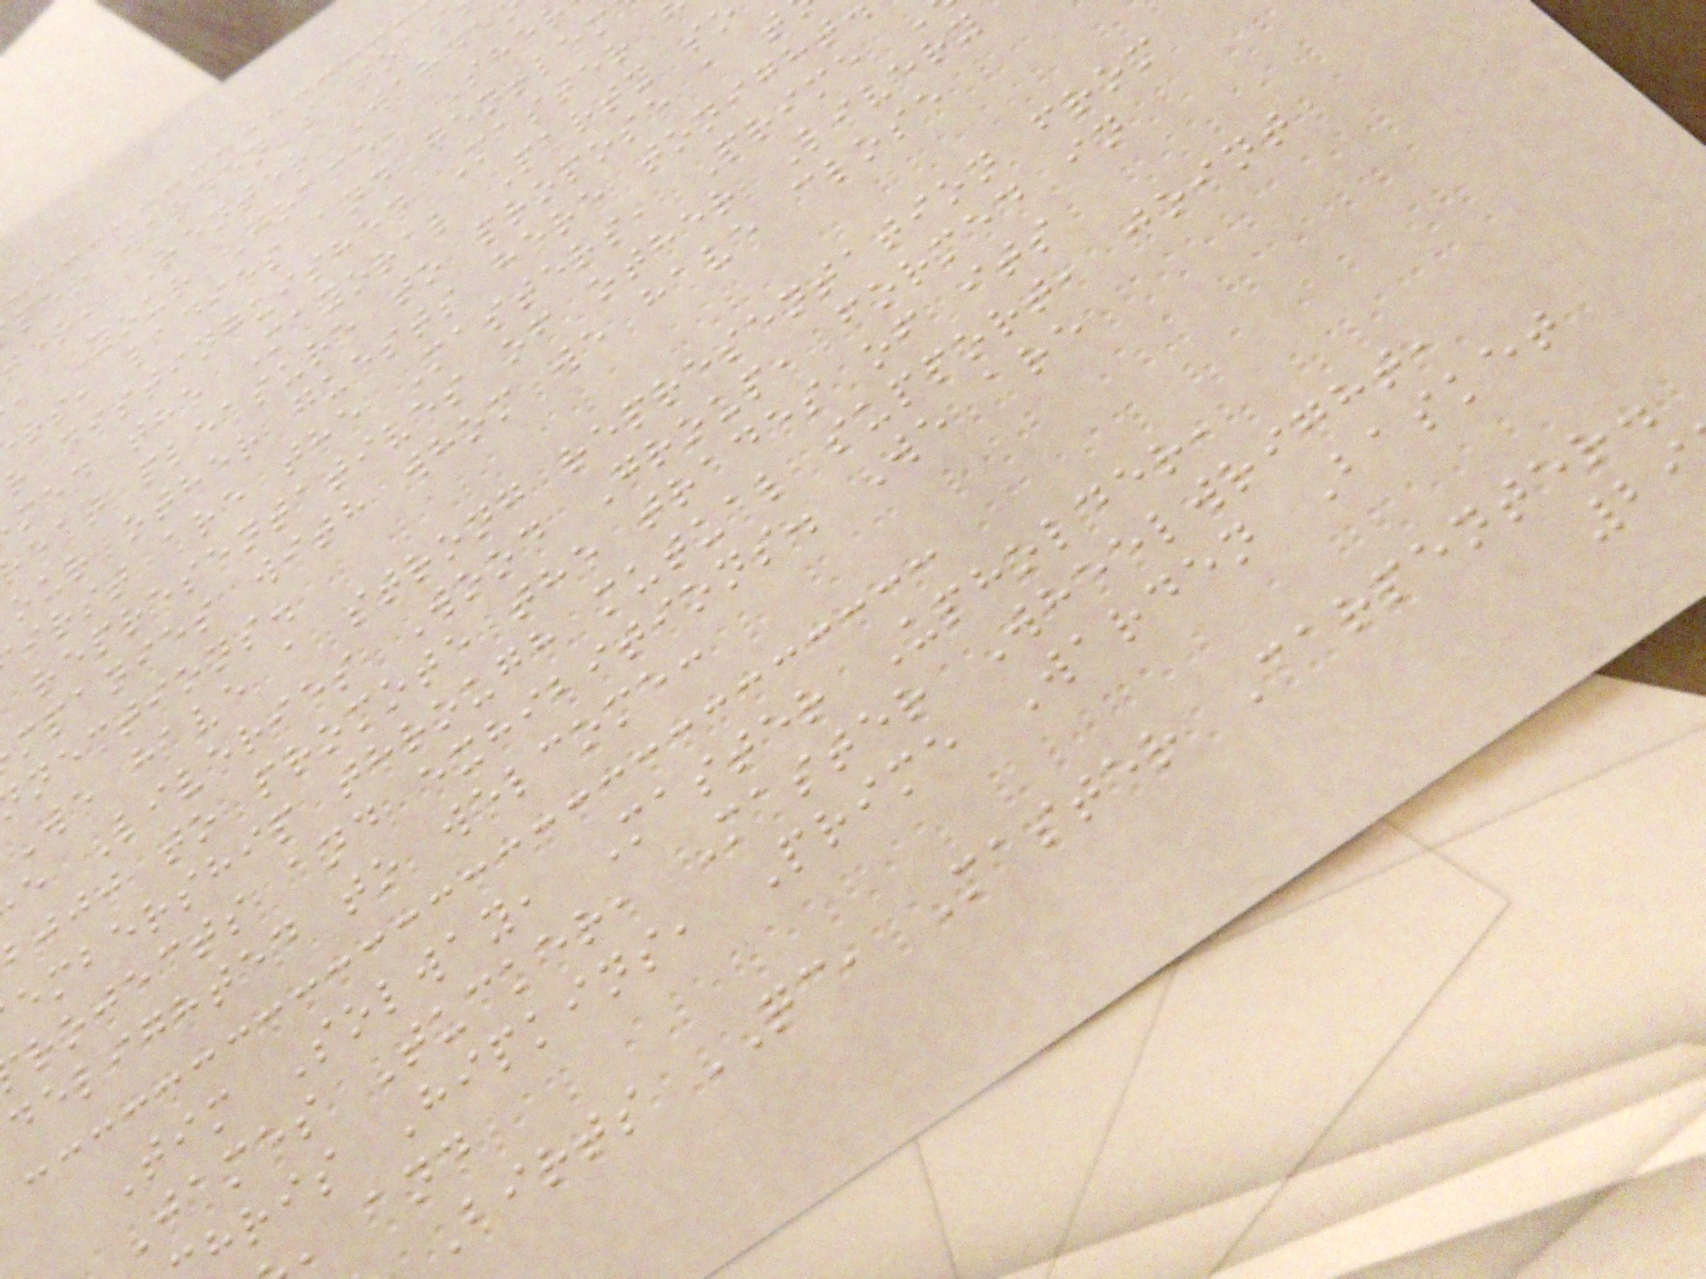per warden's
er, Renter Warde
, Your Grace, She
rs, ladies and gentlem
r distinguished Master
med the Mayoral Party so
eat pleasure to propose a t
our other guests here tonight
irst are the Masters, Prime
representatives of other Livery
mpanies with whom we have close
nections.
We have a strong representation from
e Liveries Wood Group, formed in
bjjj to promote the trades of its
embership through mutual support, joint
rojects and exhibitions. We are
delighted to welcome:
Tim Solway, Master Upholder,
James Tucker, Master Wheelwright,
hris Hipkins, Prime Warden Basket
Birts QC, Master Carpenter.
